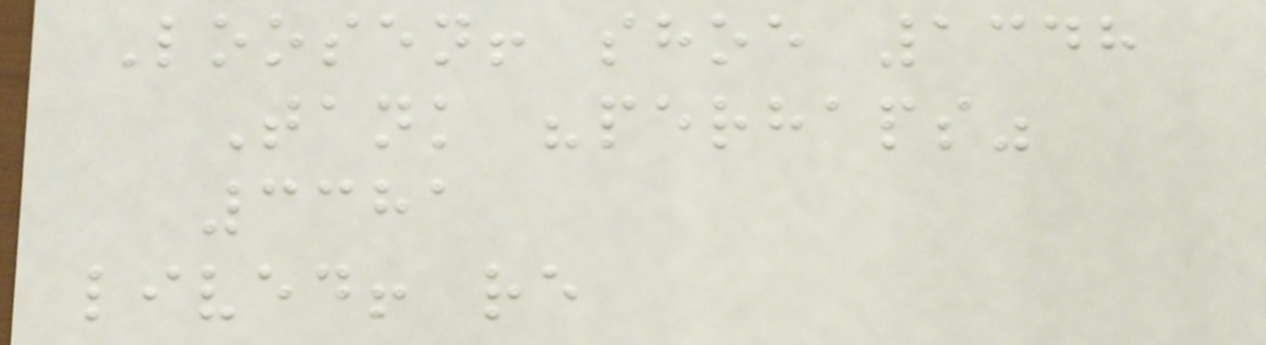Loosen! shoe 1348
Tank "perhaps"
3381
lived! re
